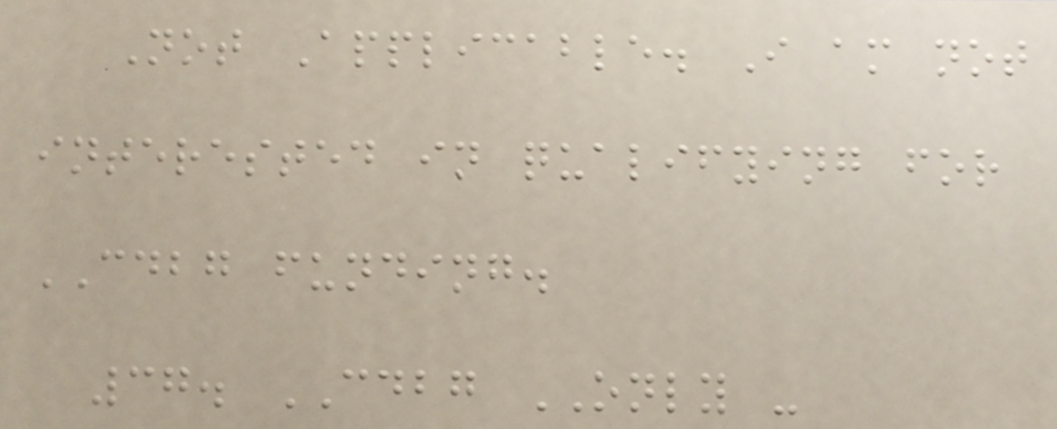Not Applicable. I am not
interested in qualifying for
CDBG funding.
37. CDBG ONLY -
